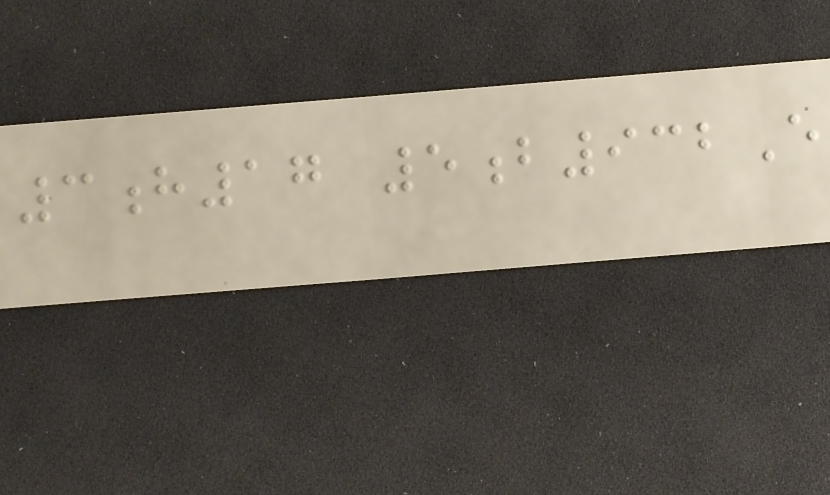3h17 5b932E
